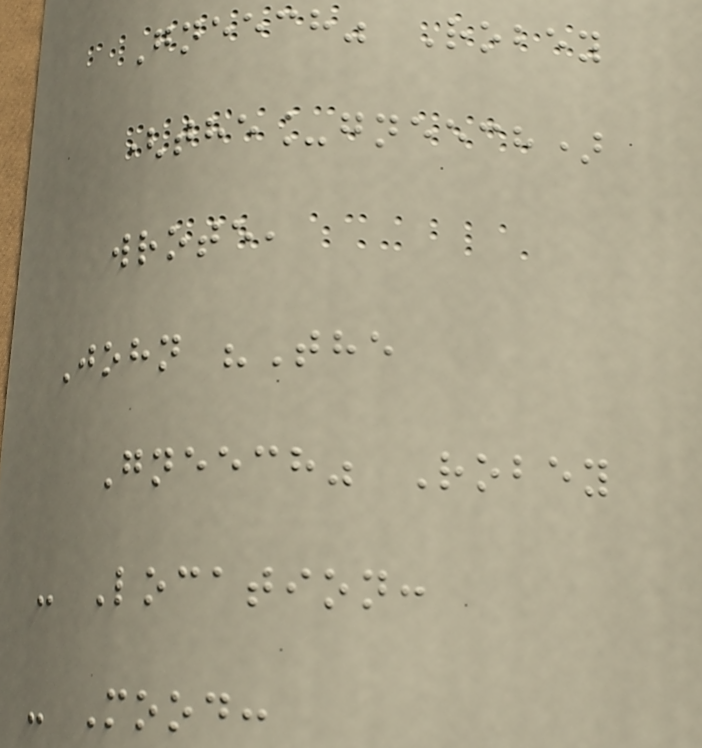Gneech" Robey
(the_gneech)
wrote,
John "The
Gneech" Robey
- Location:
- Mood:
